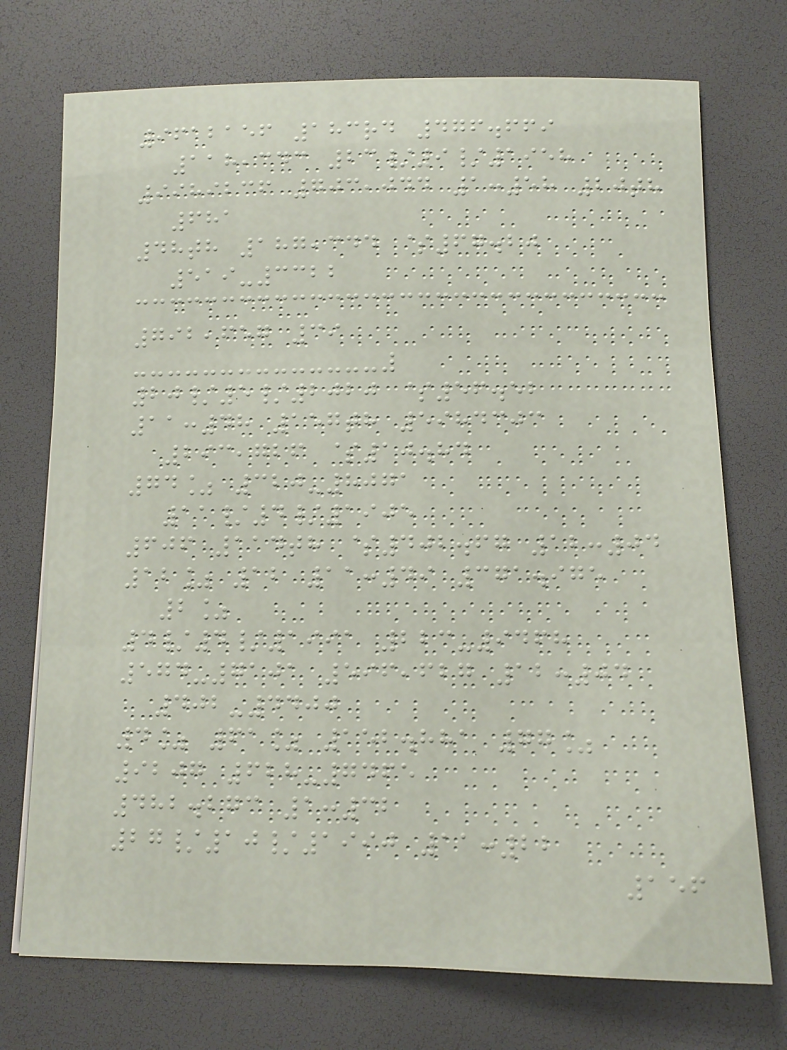9612156 183rd 476.669
118,343 23/9/1958
9989236 703,044 1:58 20th
681
48th 187,344 $67.20
519-3322
792,657 39
20/5/2020 $56.52
11:48 157th 5984303
293,726 $10.84
74% 320-8071
11/4/1905
606 114th $402.67 12:04
12% 12 11:49 371.975
2%
4/4/1991 223-9468
574-7101 596,627 12:04
402-4400
4% 61% 152.881 77%
9207 628-7465
482.273 1:32
27/10/1990 11:22
156
